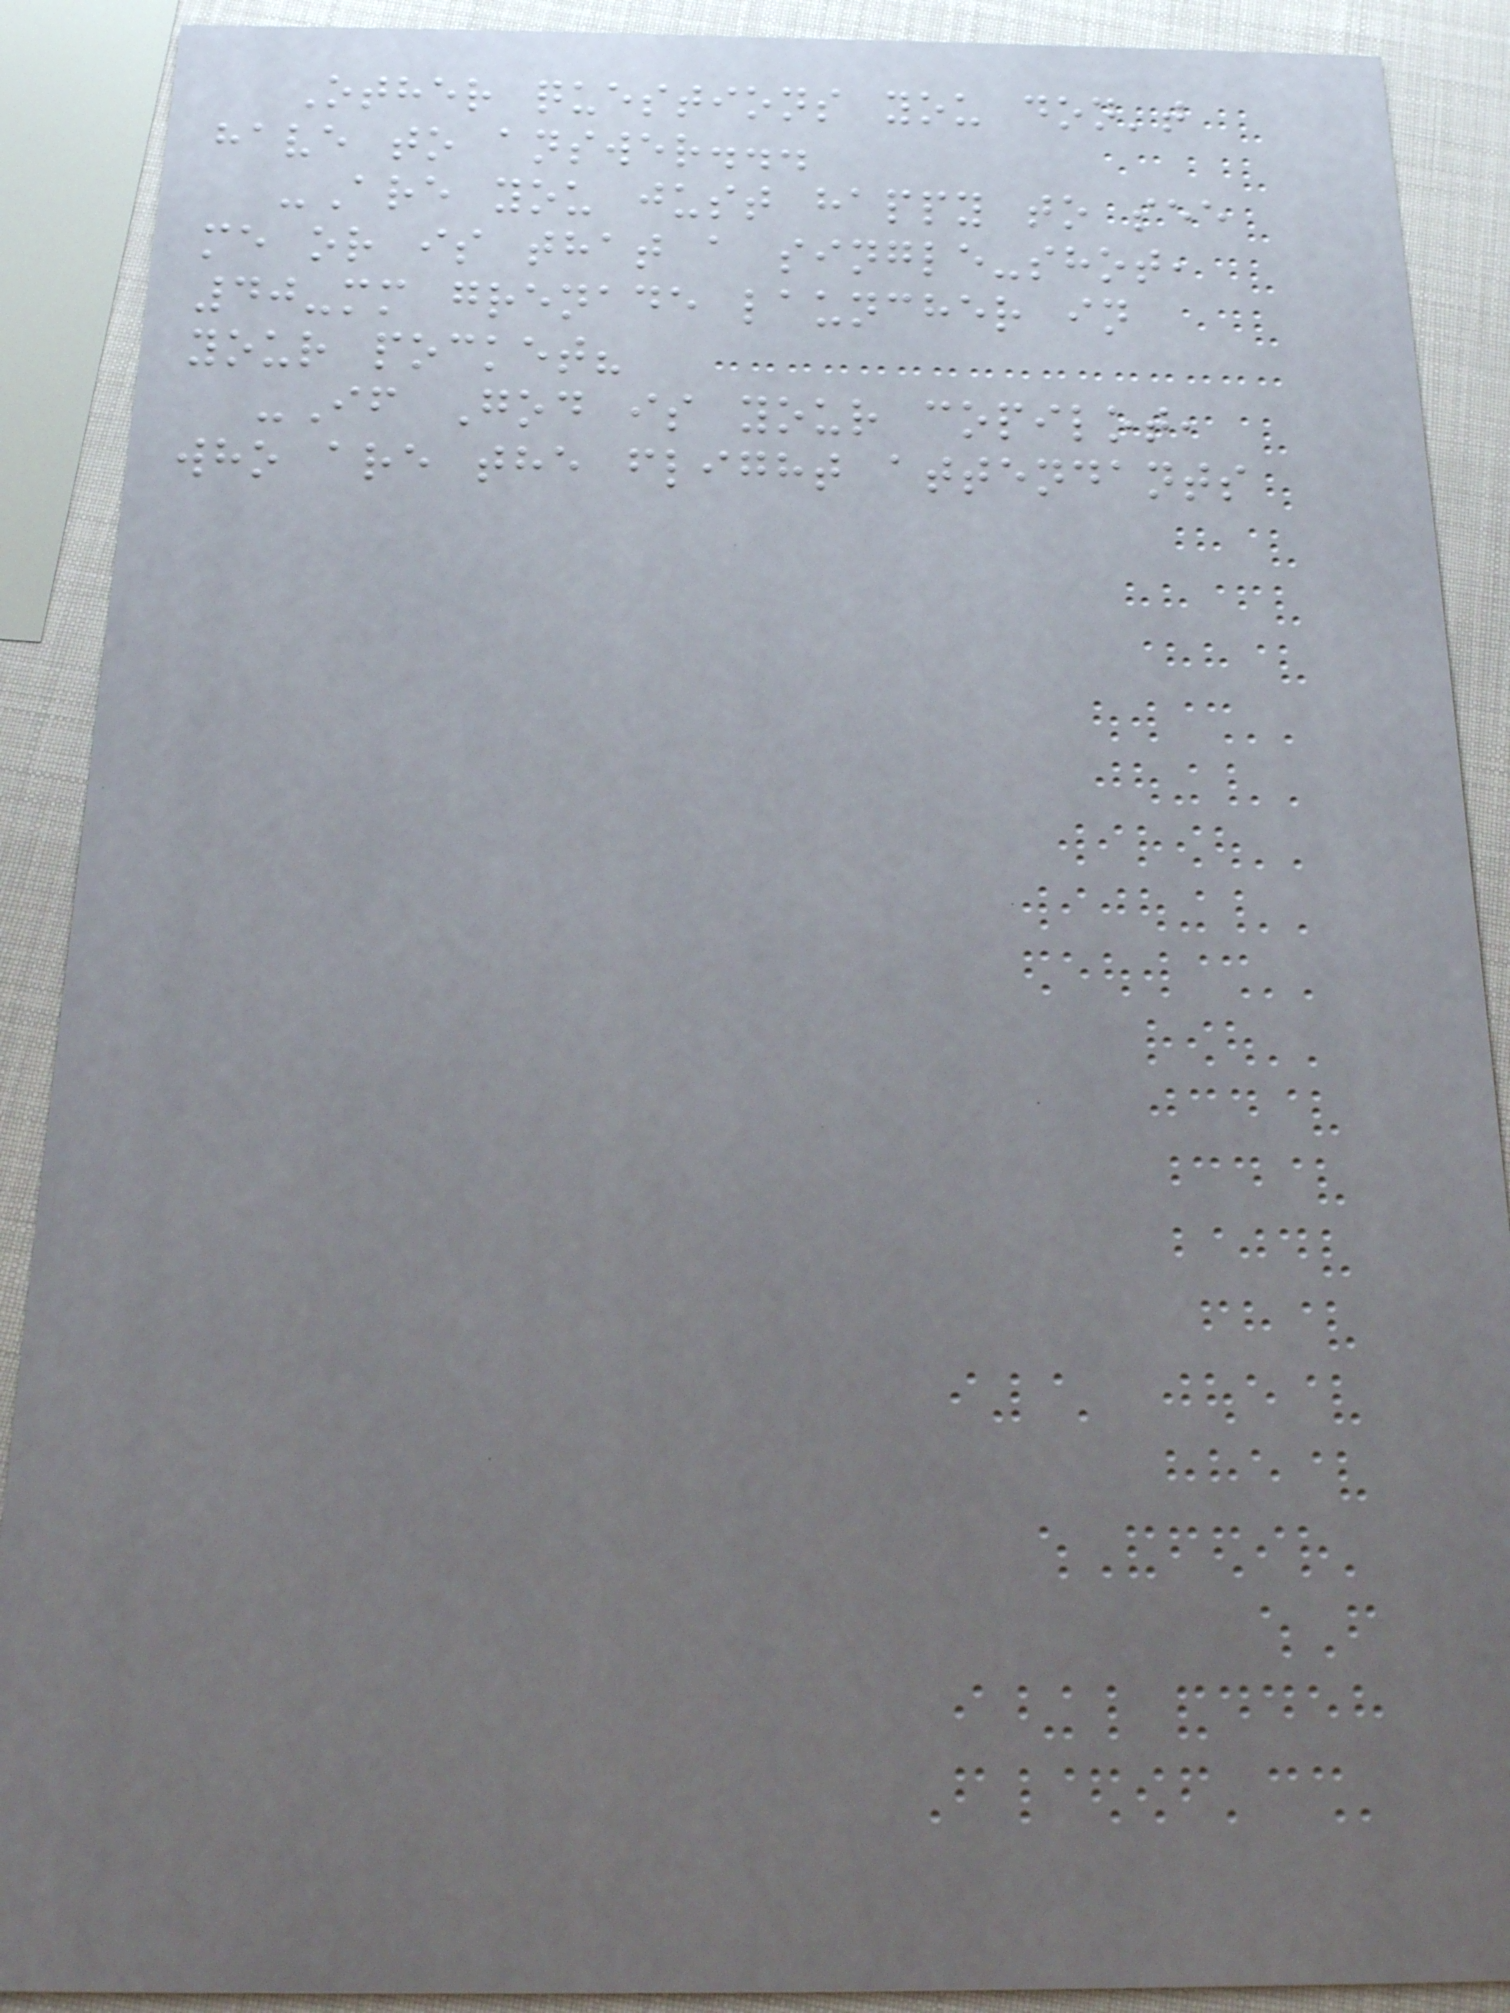Other questions you don't
have to answer...
-Are you just happy to see
me or is that a single-shot,
40-mm grenade launcher in
your pocket?
-If God is your copilot,
who are the flight attendants
